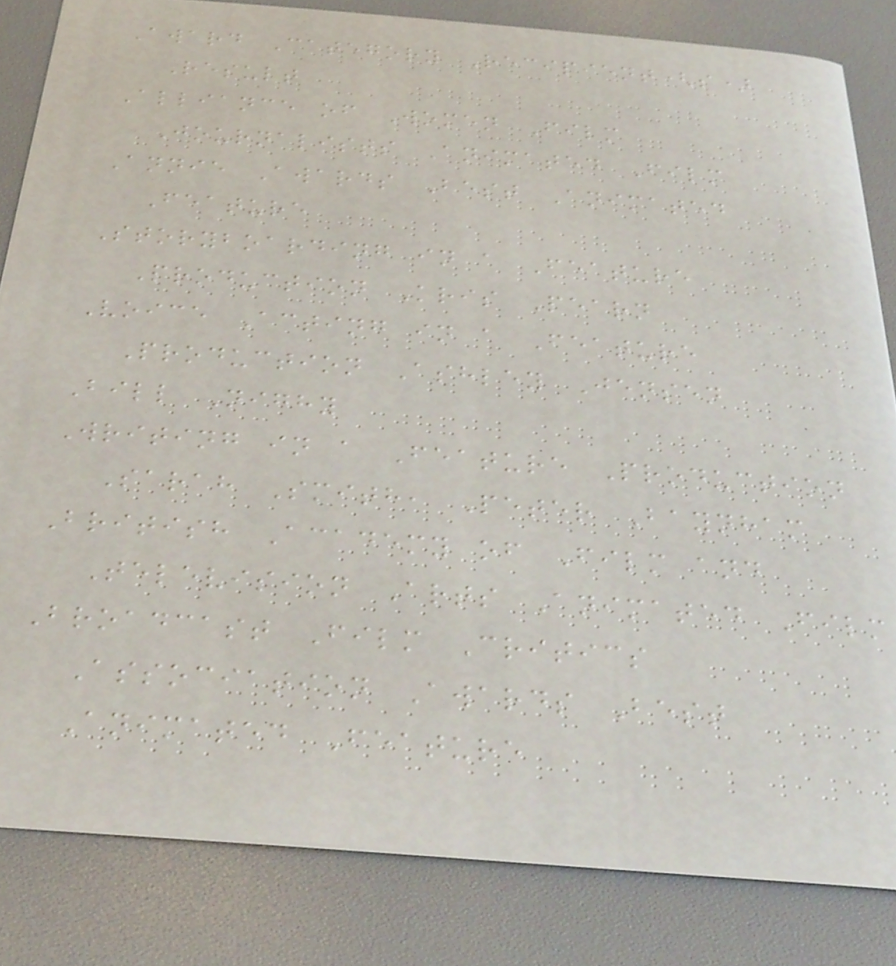Award Category Recipient(s)
Result
Alliance of Women Film
Journalists Animated Film
Annie Awards Best Animated
Feature
Storyboarding in a Feature
Production Kris Pearn
Voice Acting in a Feature
Production Ashley Jensen
Bill Nighy
Writing in a Feature Production
Sarah Smith, Peter Baynham
British Academy of Film and
Television Arts Animated Film
Broadcast Film Critics
Association Awards Best
Animated Feature
